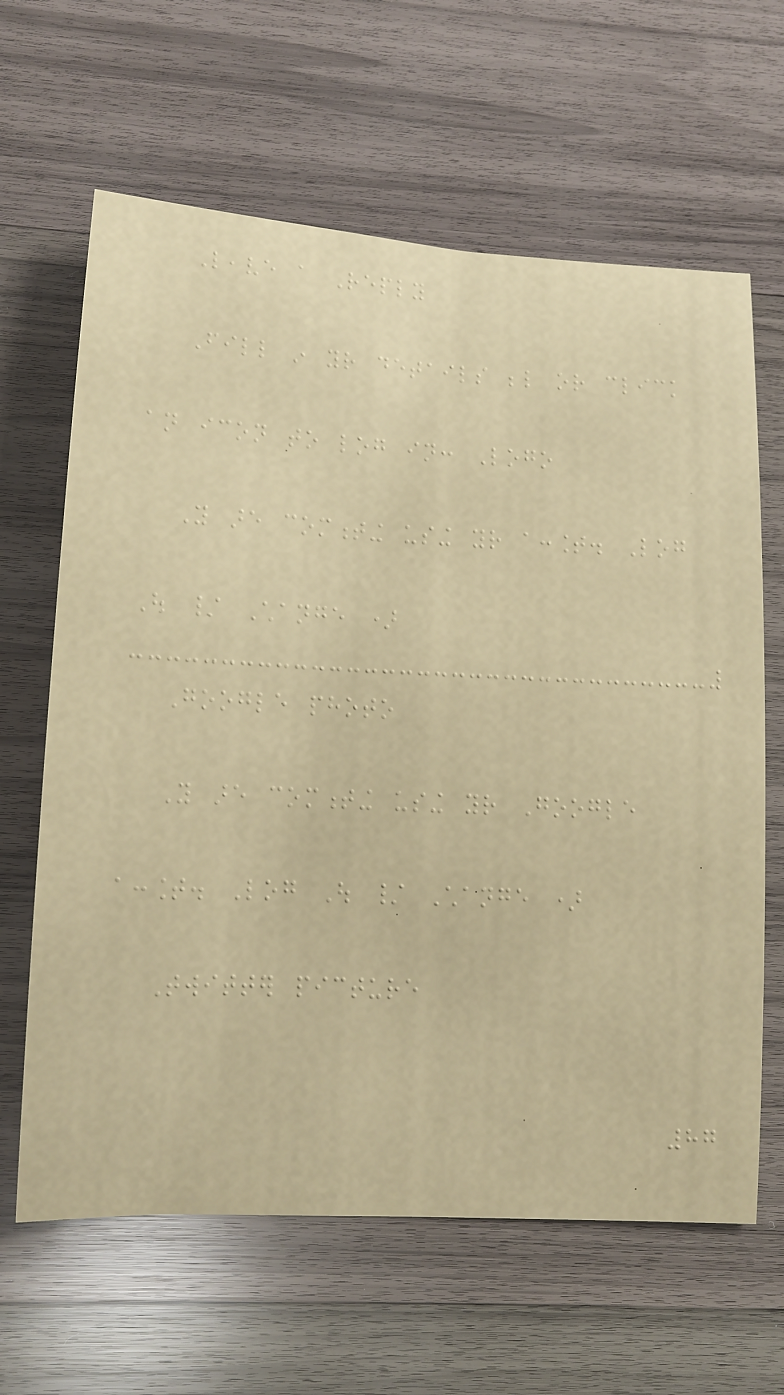Leave a Reply
Fill in your details below or click
an icon to log in: Logo
You are commenting using your account. Log
Out / Change )
Google photo
You are commenting using your Google
account. Log Out / Change )
Twitter picture
87
